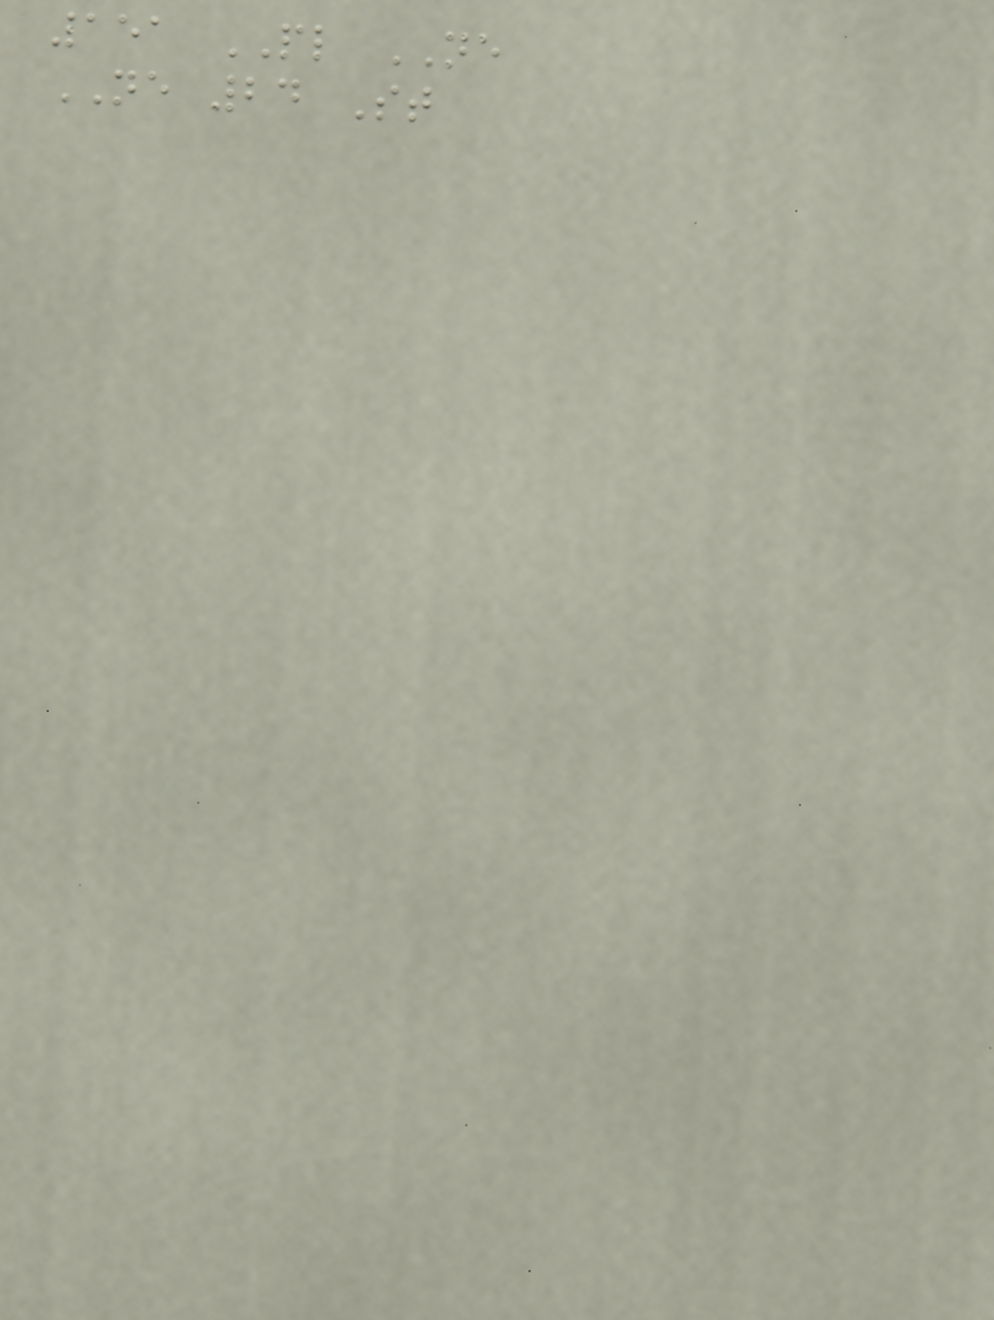151 PL NE
NE 24 St
